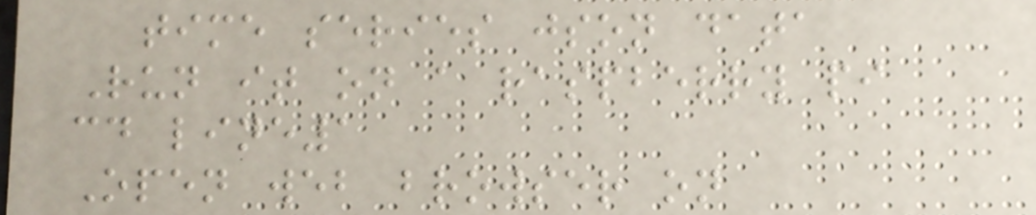time series json data
Run it on a raspberry pi
cd line1
Open web browser on
